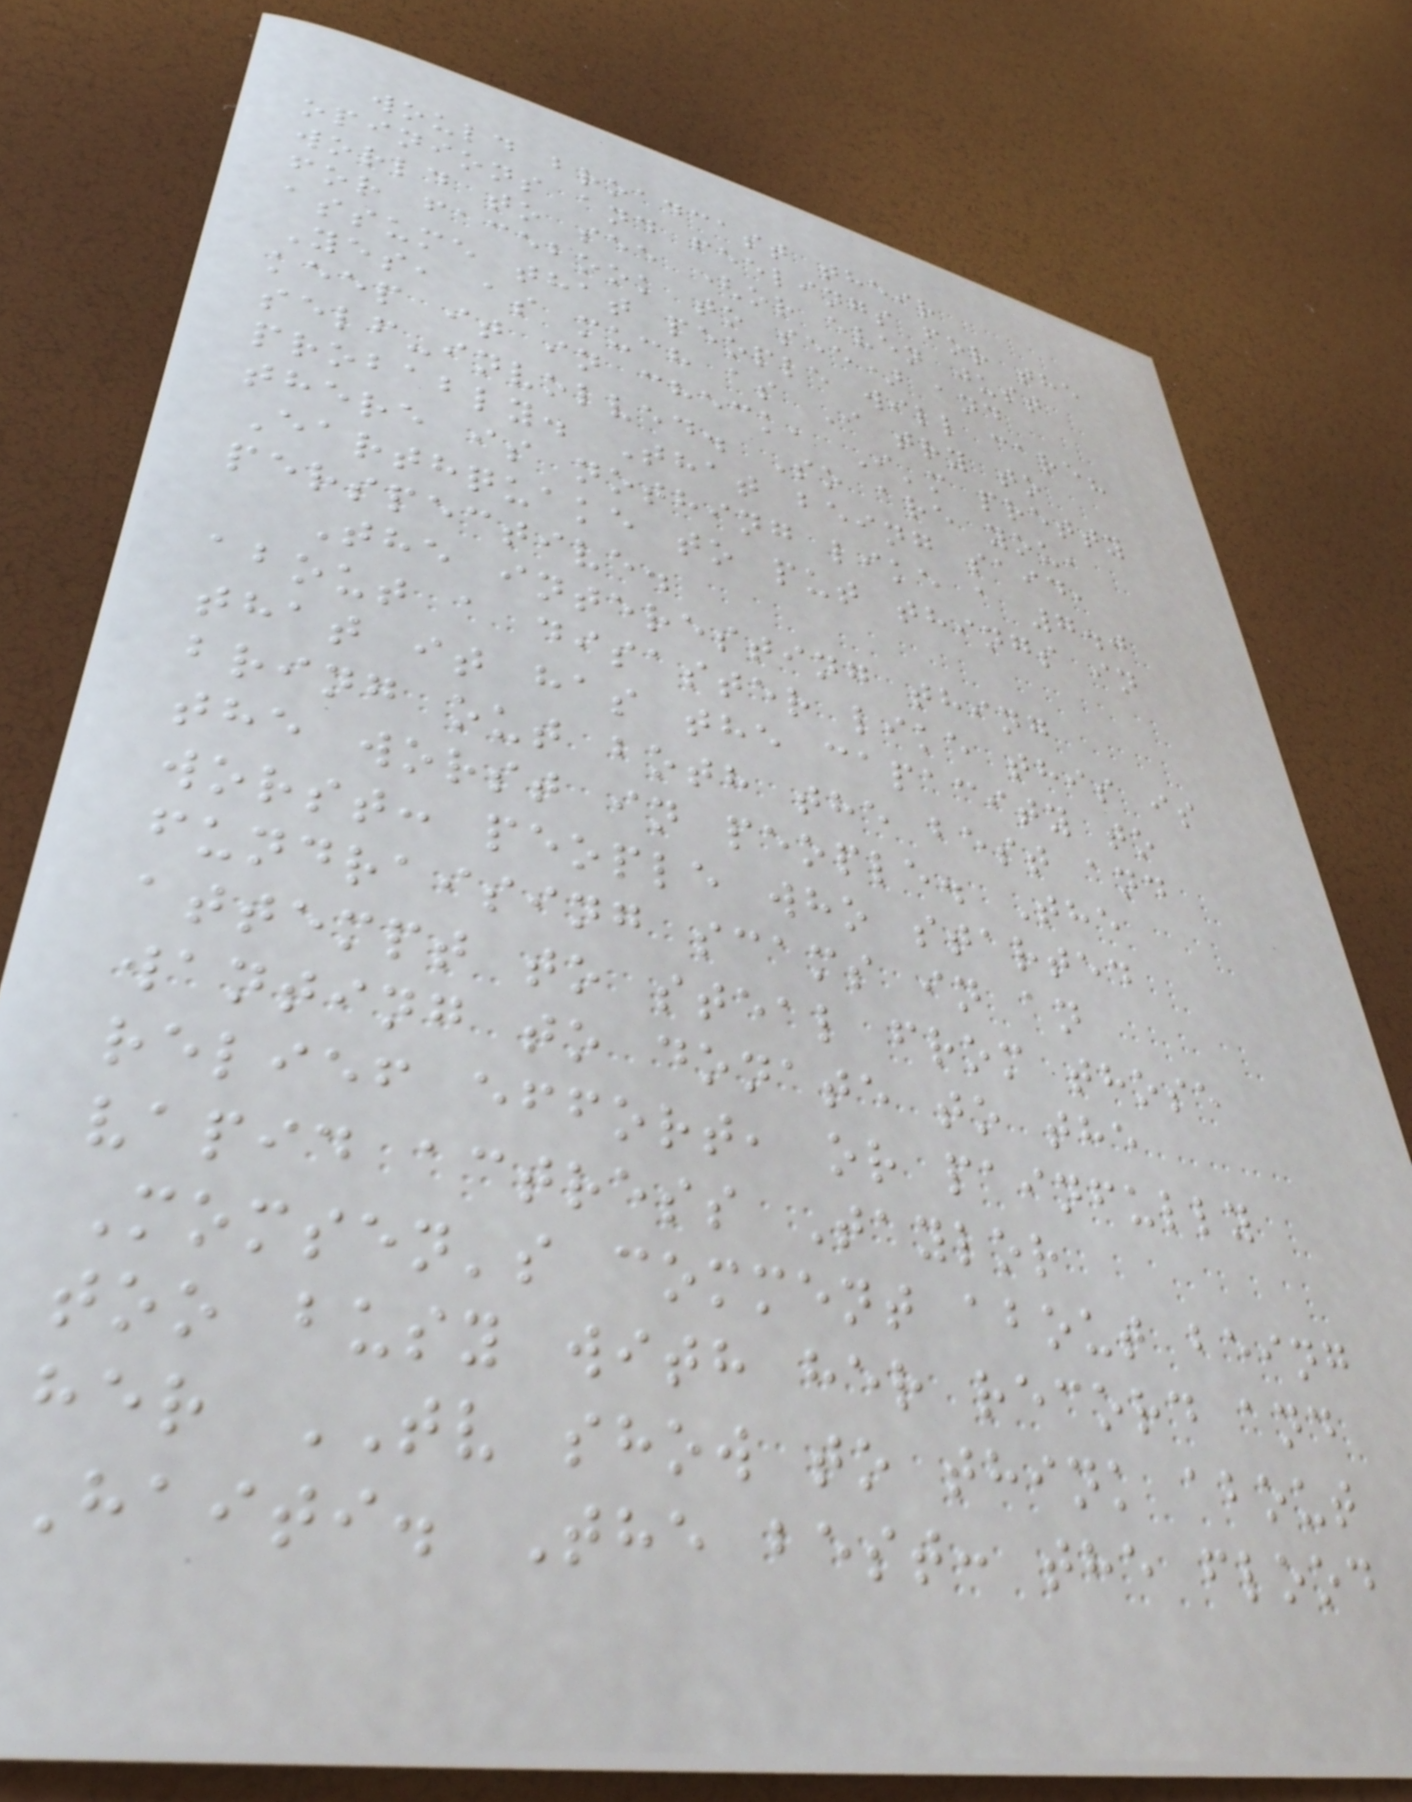would broadcast their
opinions and feelings for the
world to see (or even just
for facebook to see) and
assume that people will care?
Yes, as much as I try to
keep it in check, I'm pretty
self-involved. So are you,
probably. That being said,
there is nothing like a 7.0
Earthquake to put things in
perspective.
The interesting thing
about a disaster like this is
that it has the capacity to
bring out both the best and
the worst in people. The
worst: people who started
fundraising scams in an
attempt to steal from those
wanting to donate to the
relief effort, or painfully
vapid actress Taylor
Momsen's comment about being
too busy with her record and
her TV show to think about
Haiti. The best: the flood
